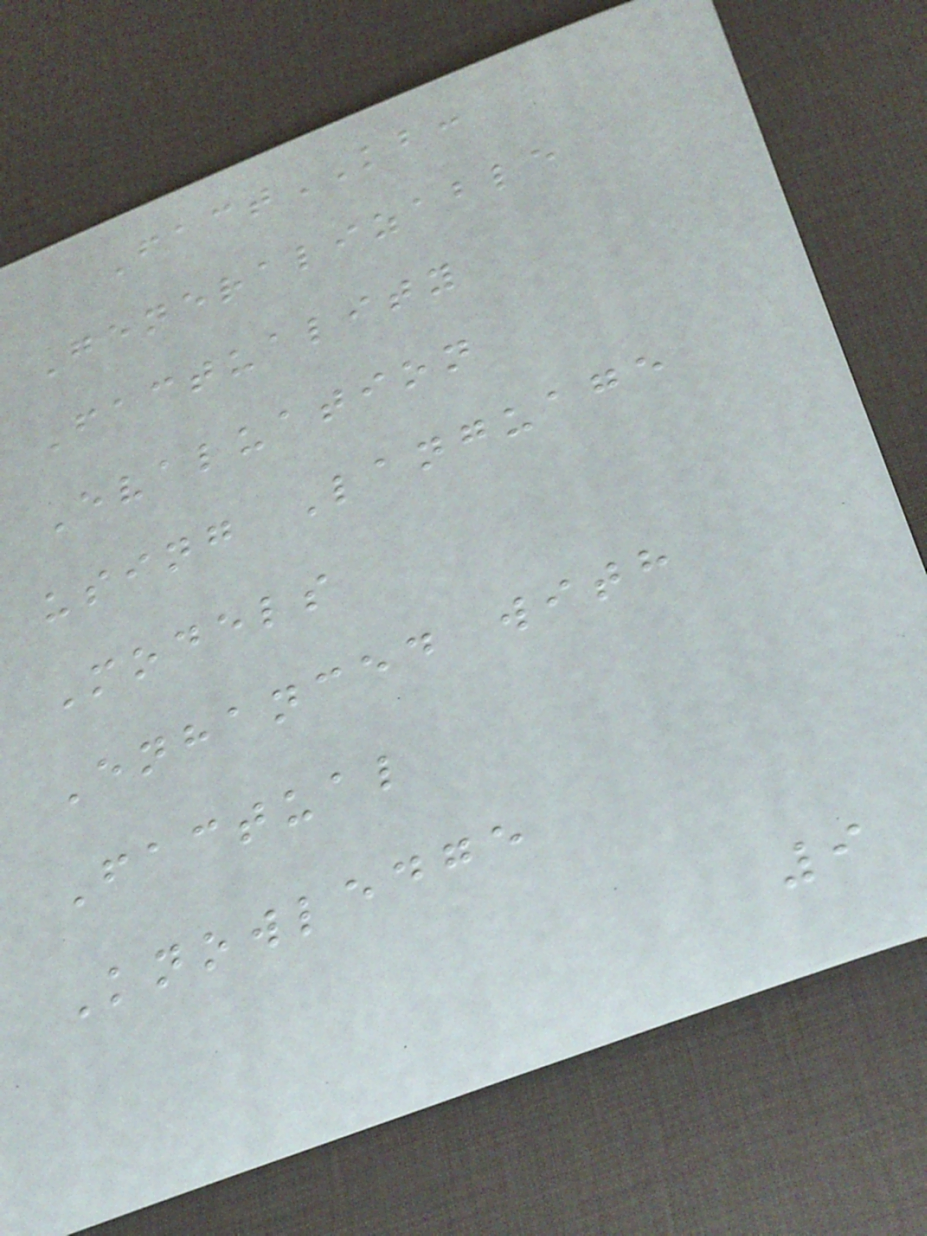FactKB:
Generalizable
Factuality
Evaluation
using Language
Models
Enhanced with
Factual
Knowledge
9
